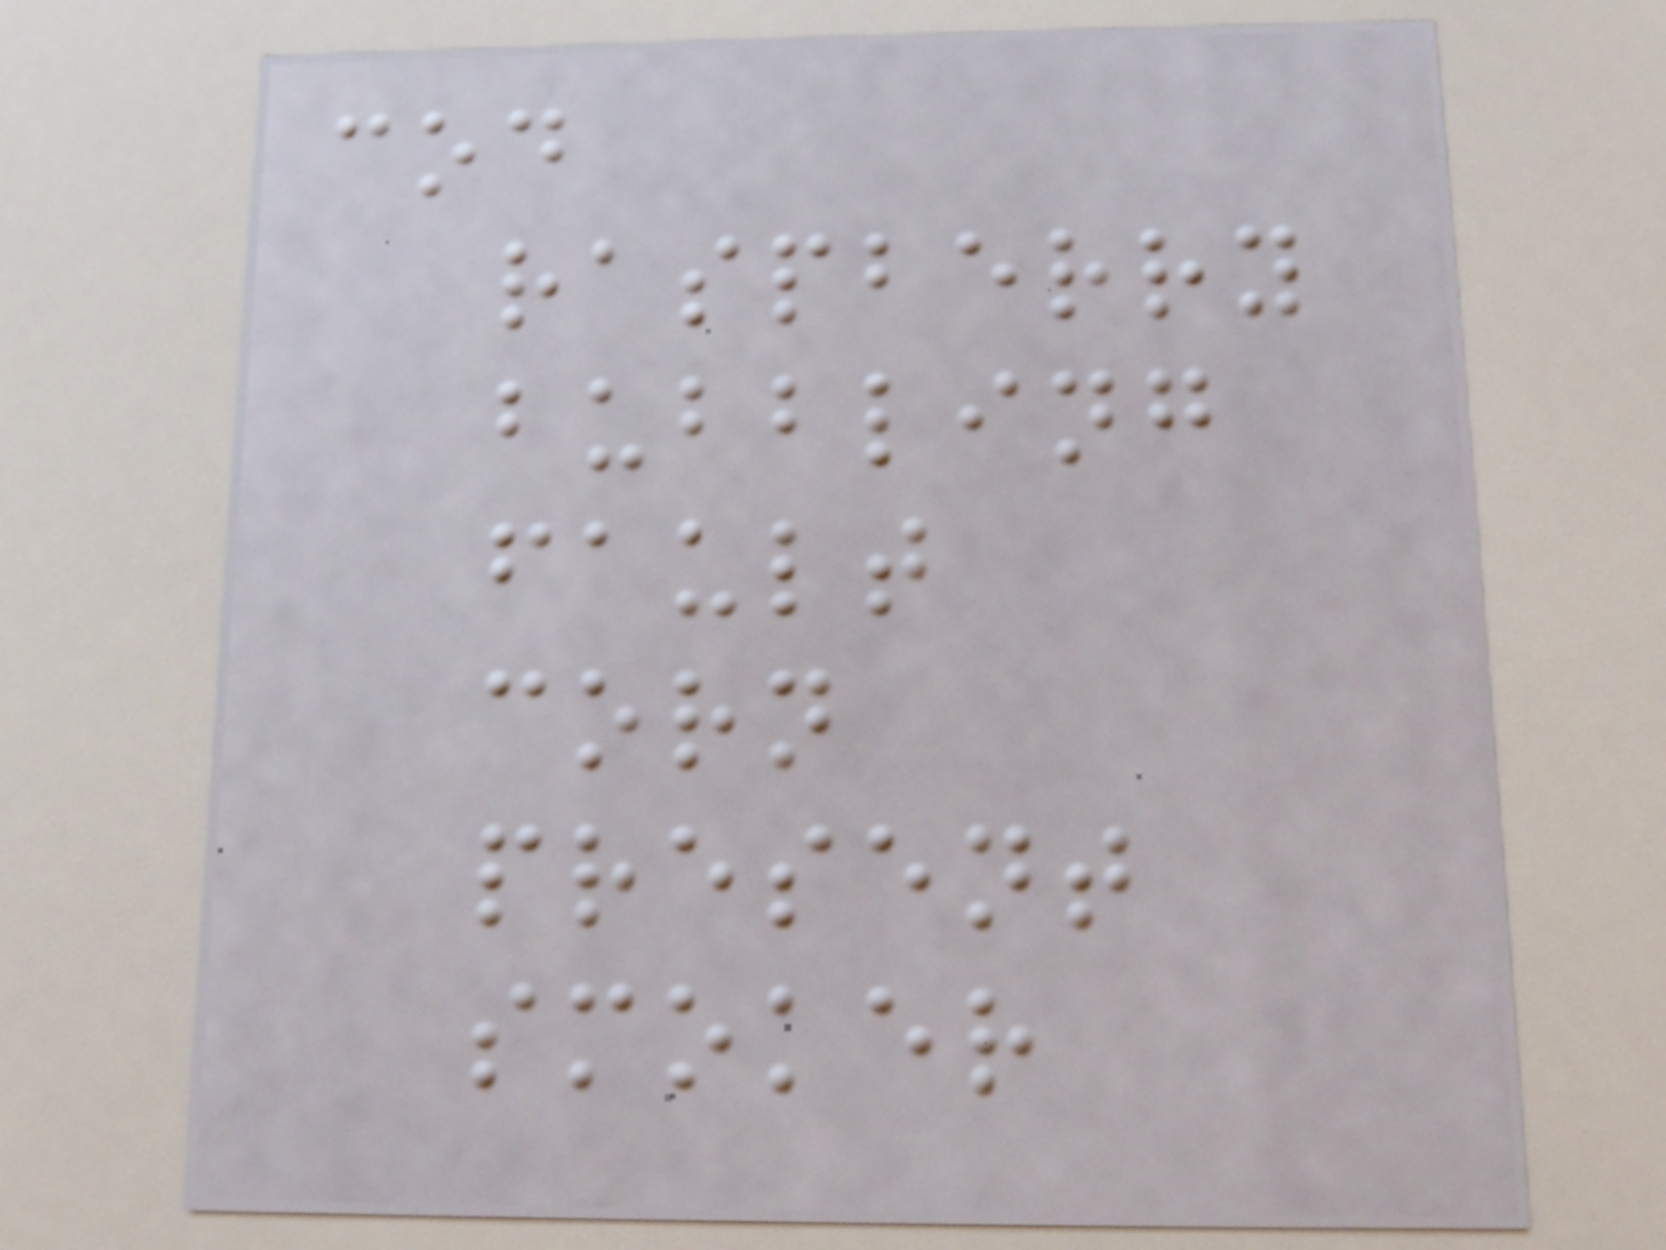cod
raspberry
bubbling
fault
corn
present
smoker
